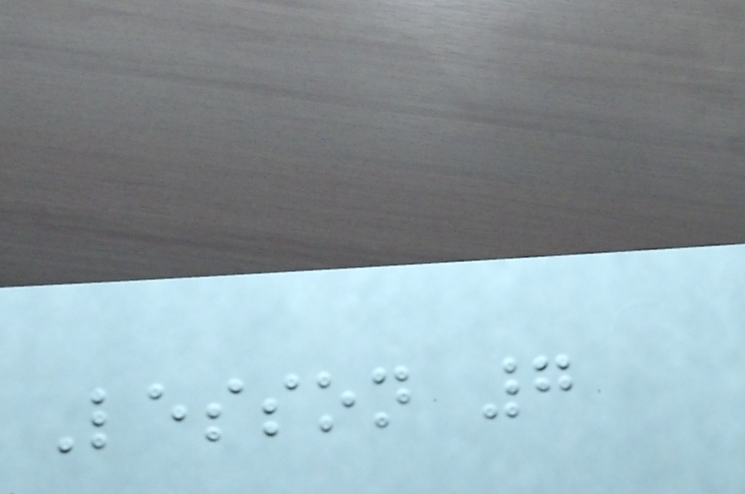Lesson 7
